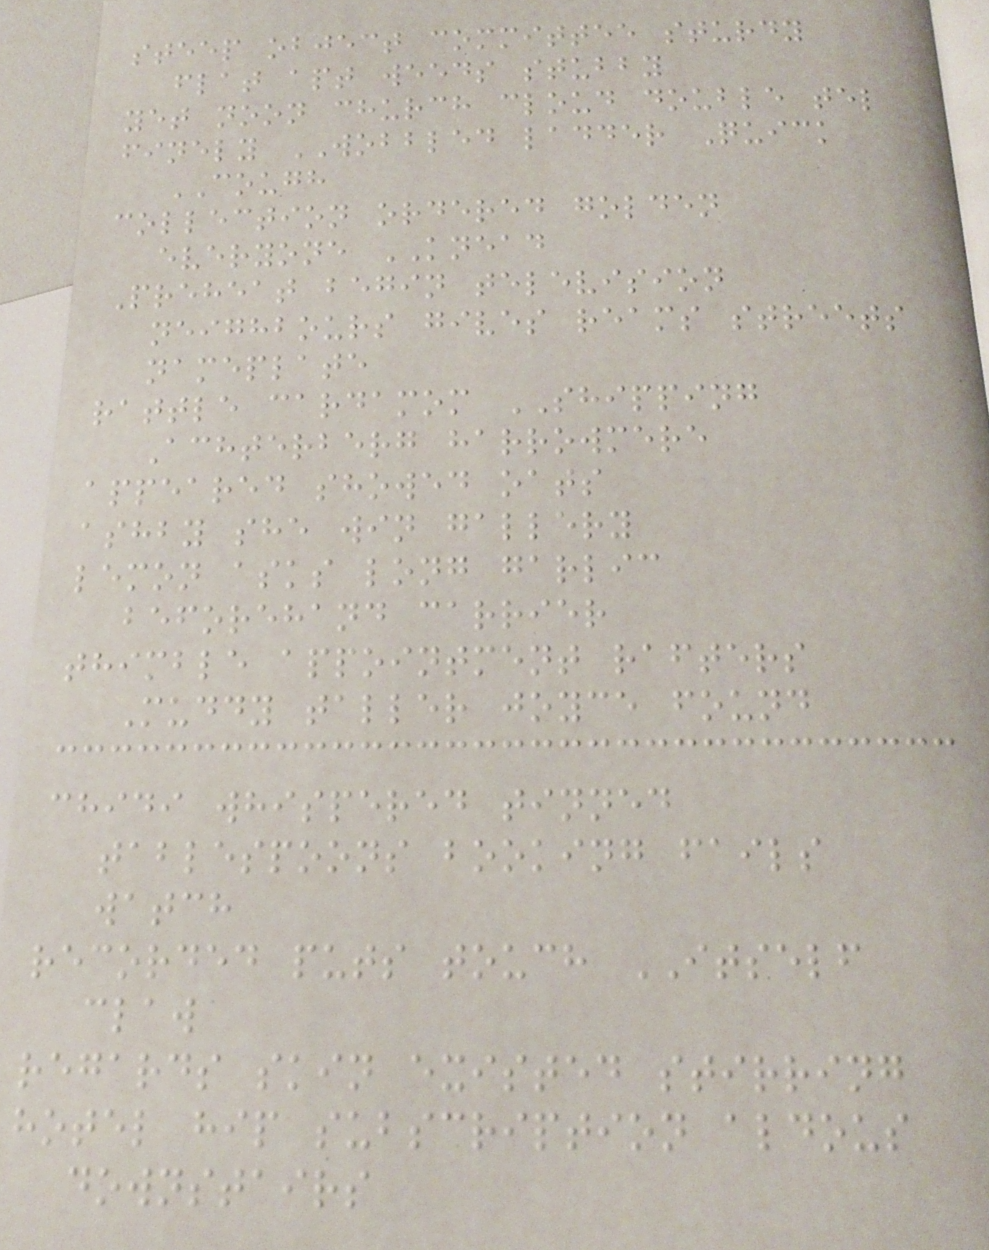steep object committee sturdy
flat apt weeds stubby
yet noon church cloud double tel
finely WOBBLED ladder Quick
COUGH
collection ordered golden
everyone KNEAD
Preheat begin television
neighbours gives reams streets
nameplate
rattle cardamom SHIPPING
Achterberg harrowmere
appeared showed oats
ashby she win gallery
lemon asks long garlic
beforehand carrier
thimble appointment rafters
Muddy taller joyce found
chidi whispered tinned
tablespoons booking fails
watch
recorded puts touch ITSELF
claw
regards skin existed stirring
hotel hip subscription aldous
downstairs
